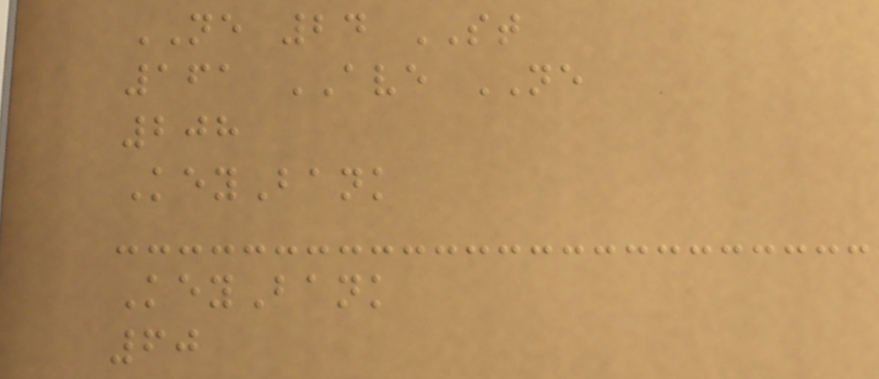NE 24 ST
161 AVE NE
208
KeyBank
KeyBank
60
